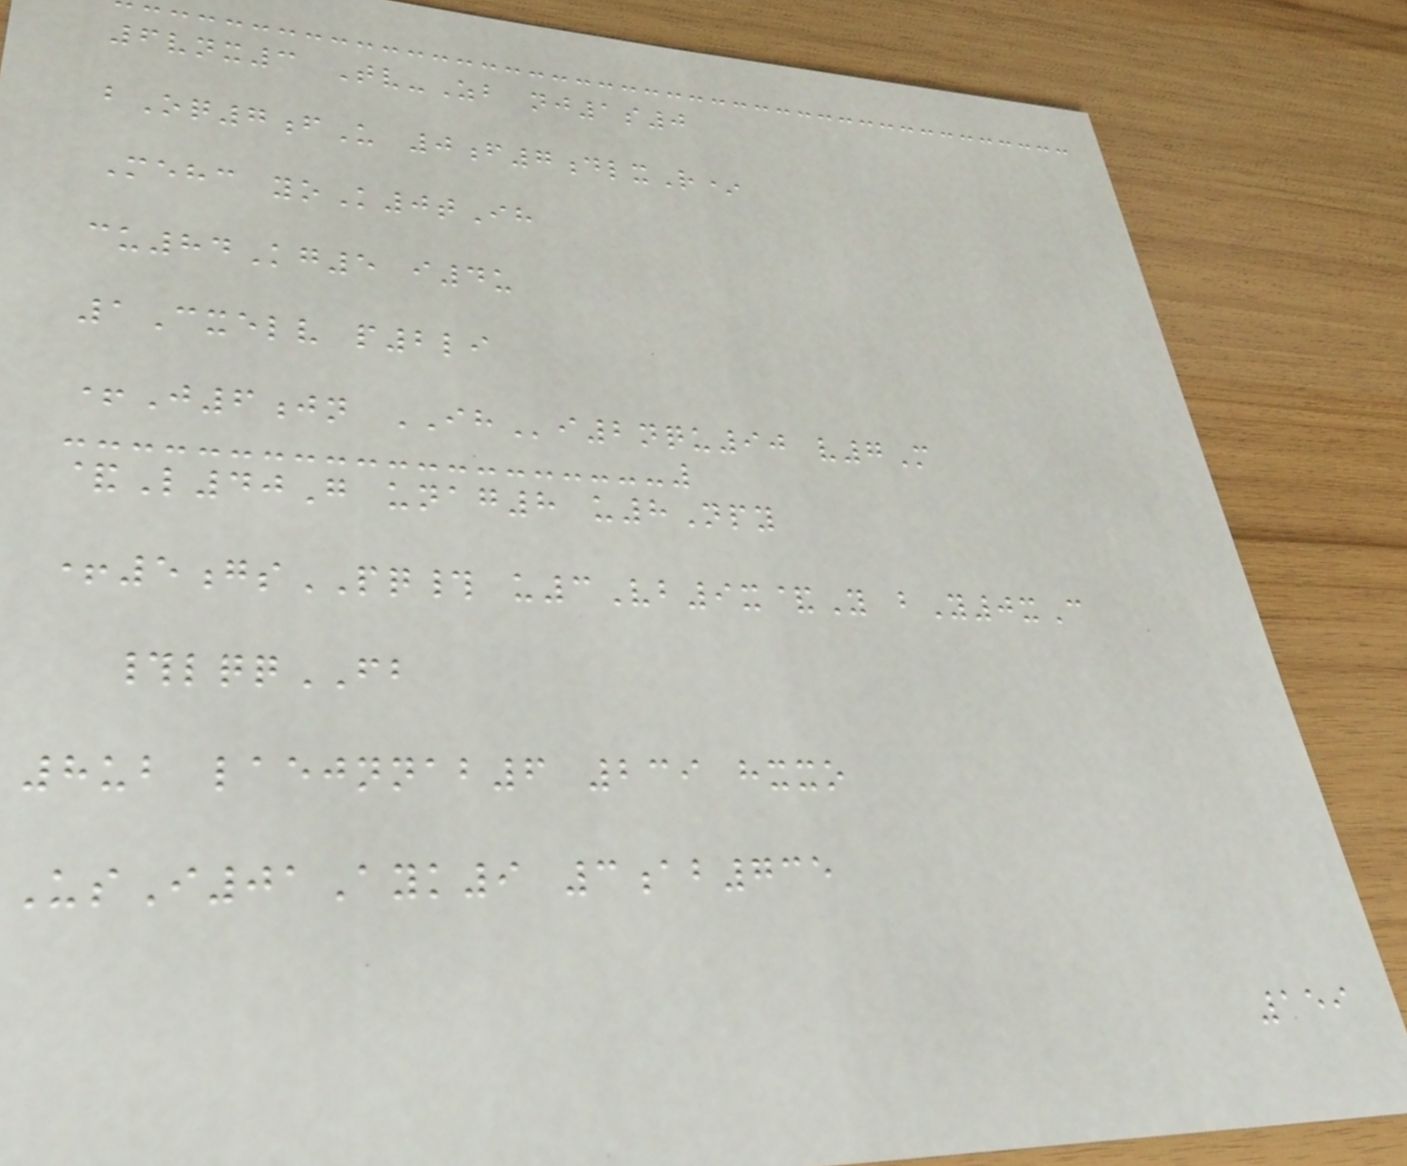6vnx3 Tv-Zb nj1s0
bOq7fU 0f7dlxR*
Mehc yoK0tIh
cu84Kg5 i4u
1Cxelv p2li
+J6jn IHi2nqu90 v7M
&L40G unag8 u8Npy
+5gsPQ# u3Vb9x&Y bY0xC
#lqqFB
8ub laejnnab6 239 hxxo
UsI01Ayk9 3ab735
159
